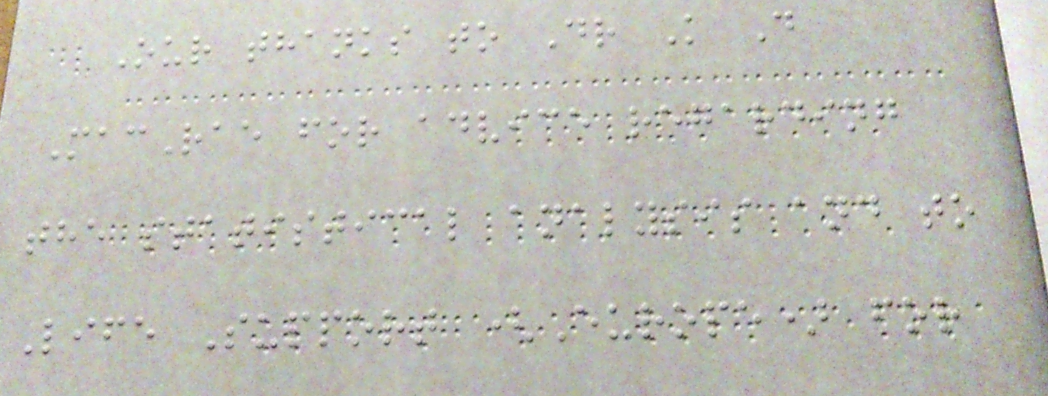Our thanks to Dr K D
MacRae for advice regarding
the statistical analysis and to
Life Support (Europe) for
